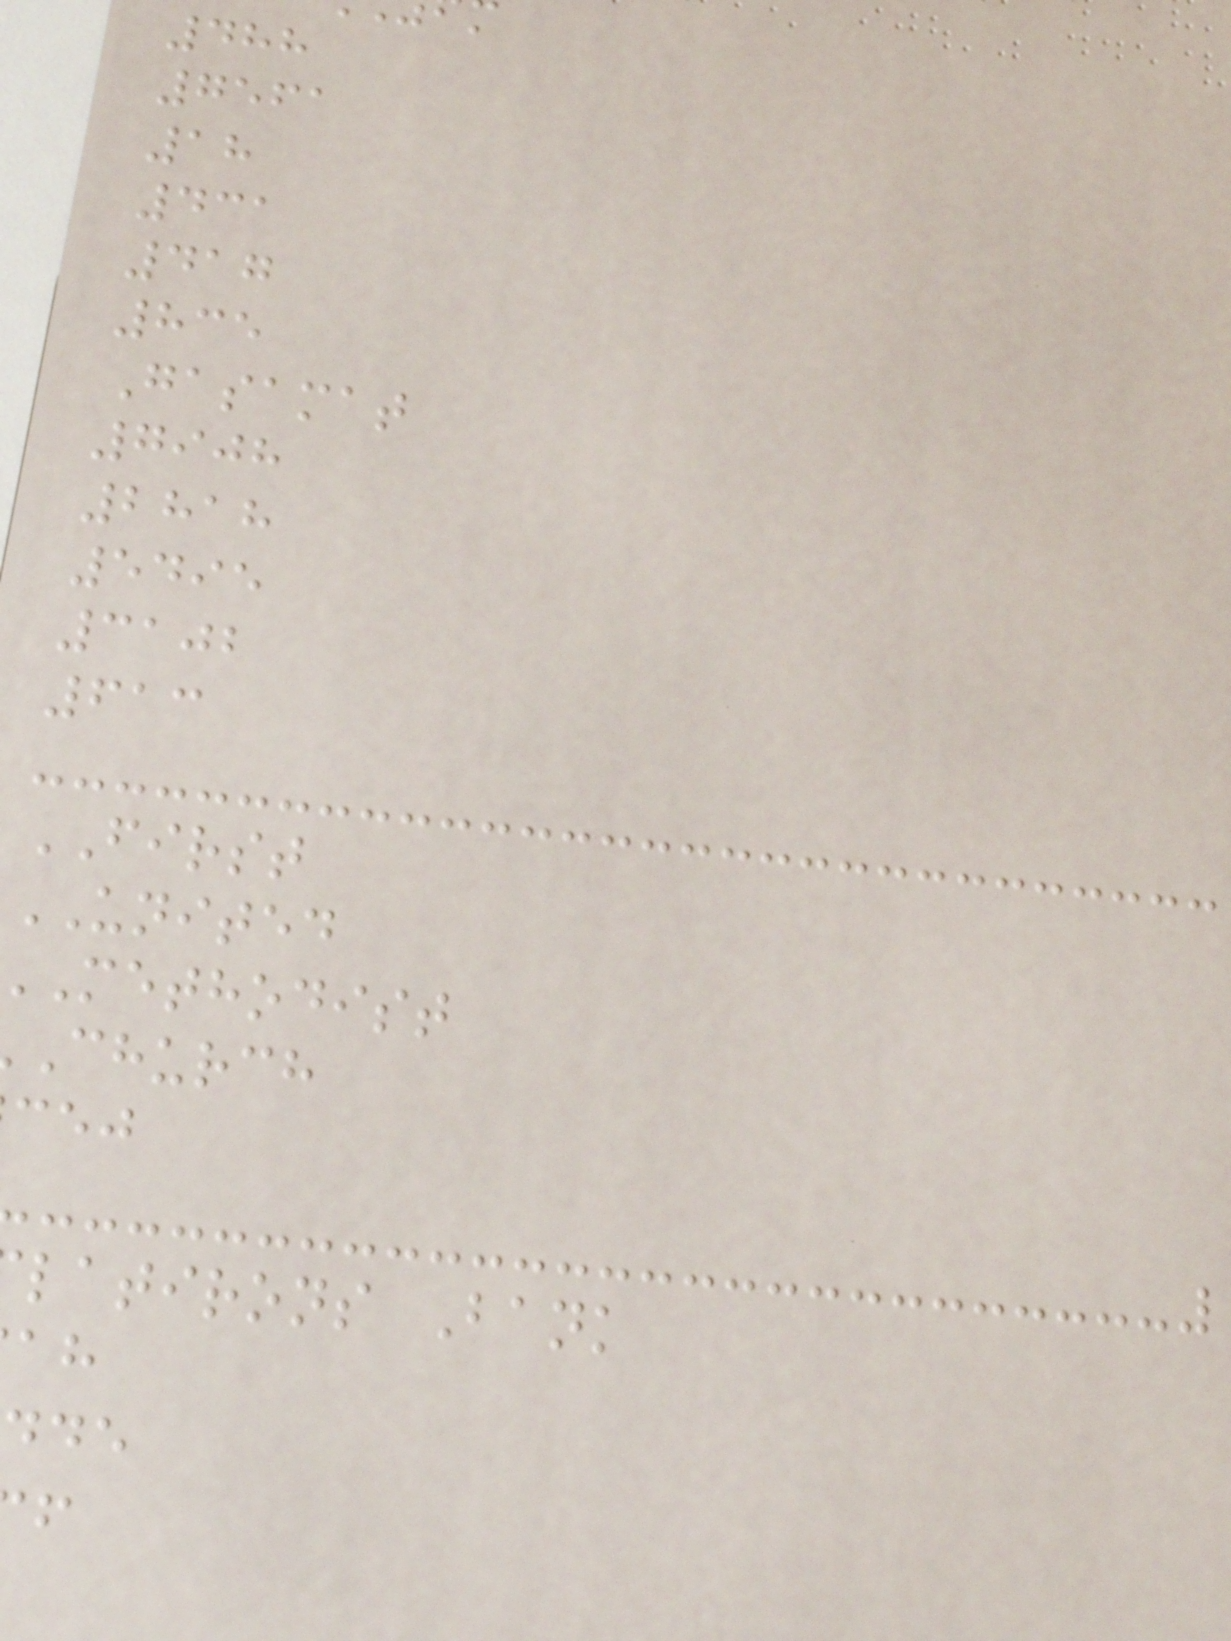488
7561
18
431
417
835
Gasamat
7908
2818
5495
3102
613
FIRST
UNITED
methodist
church
latirons Bank
